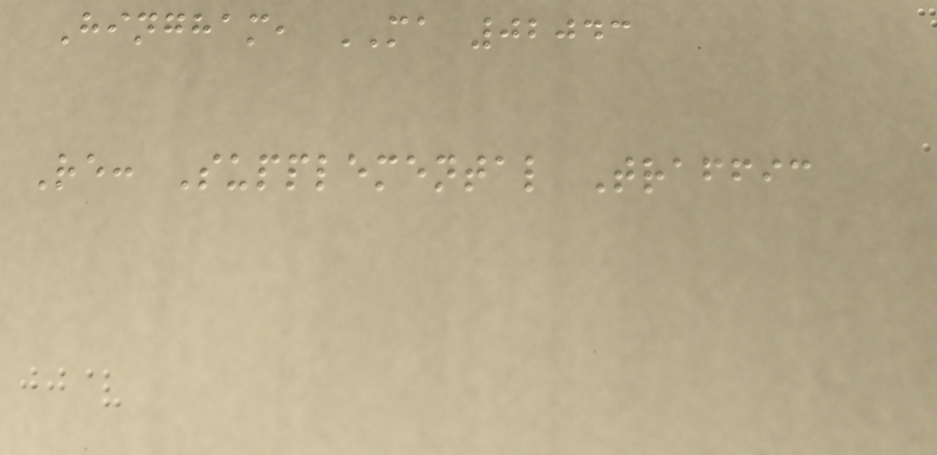Hingham, MA 02043
Re: Supplemental Traffic
